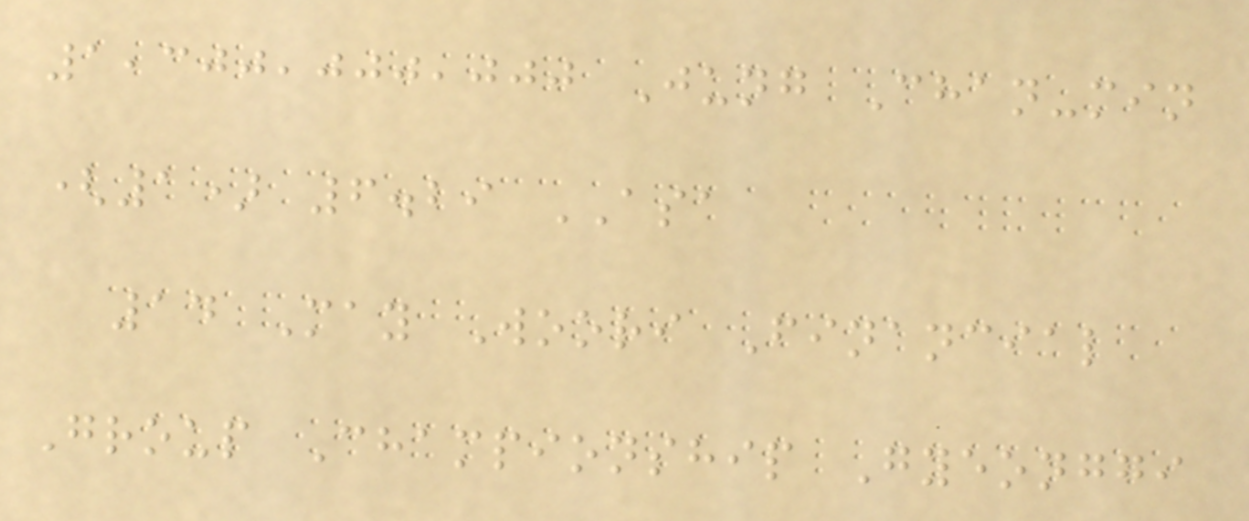1,300,000,000 Jung Chan-min
(1) 6.29 ASA
14 May Woori Financial
Group Championship Gyeonggi
